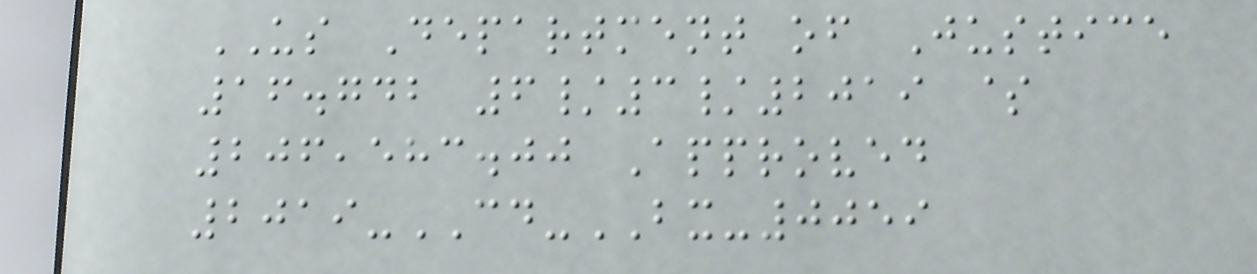US Department of Justice
16.742 6/3/2019 $
206,583.00 Approved
2019-CD-BX-0059
